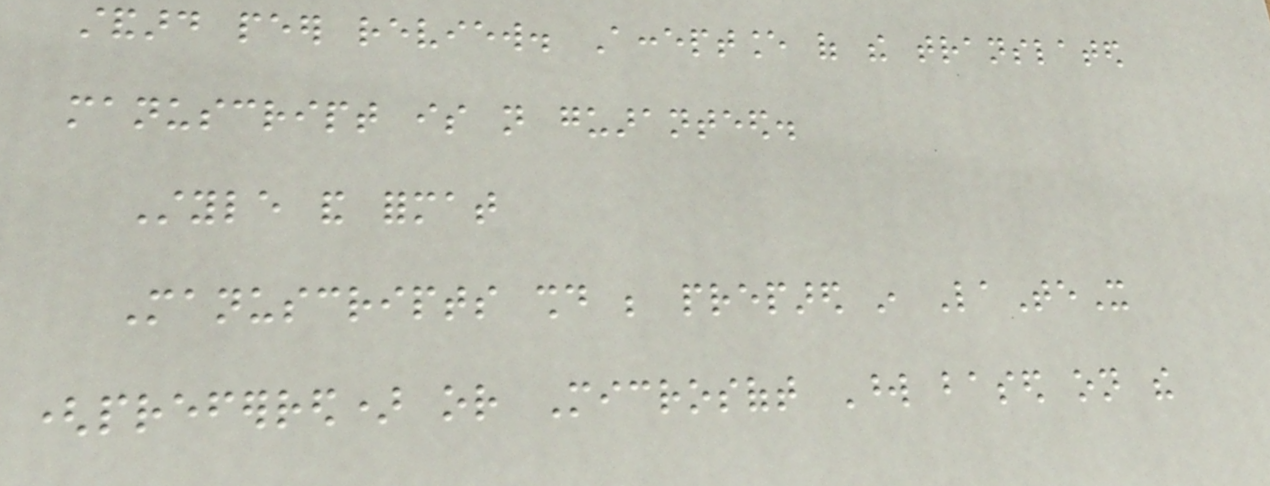standard peer review. Acceptance of the translated
manuscript is not guaranteed.
Style and format
Manuscripts should be prepared in LaTeX
(preferred) or Microsoft Word based on the
